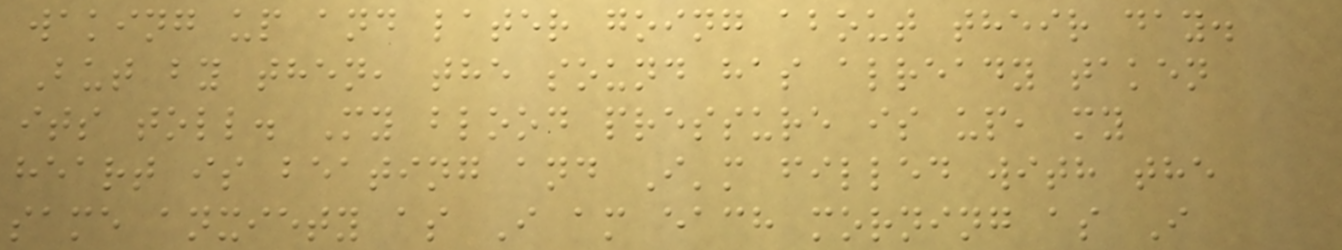waking up and later going about their day.
But by then, the sound has already taken
its toll. My blood pressure is up, my
heart is beating and I'm filled with the
same anxiety as I am each morning as I
